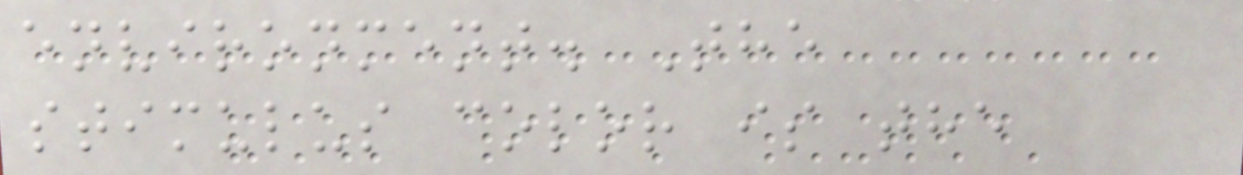environment. The
stimulus color is the
